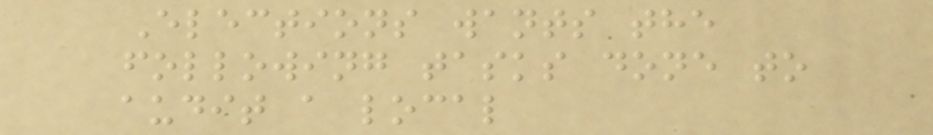Elections wants the
following tasks done to
audit a local
